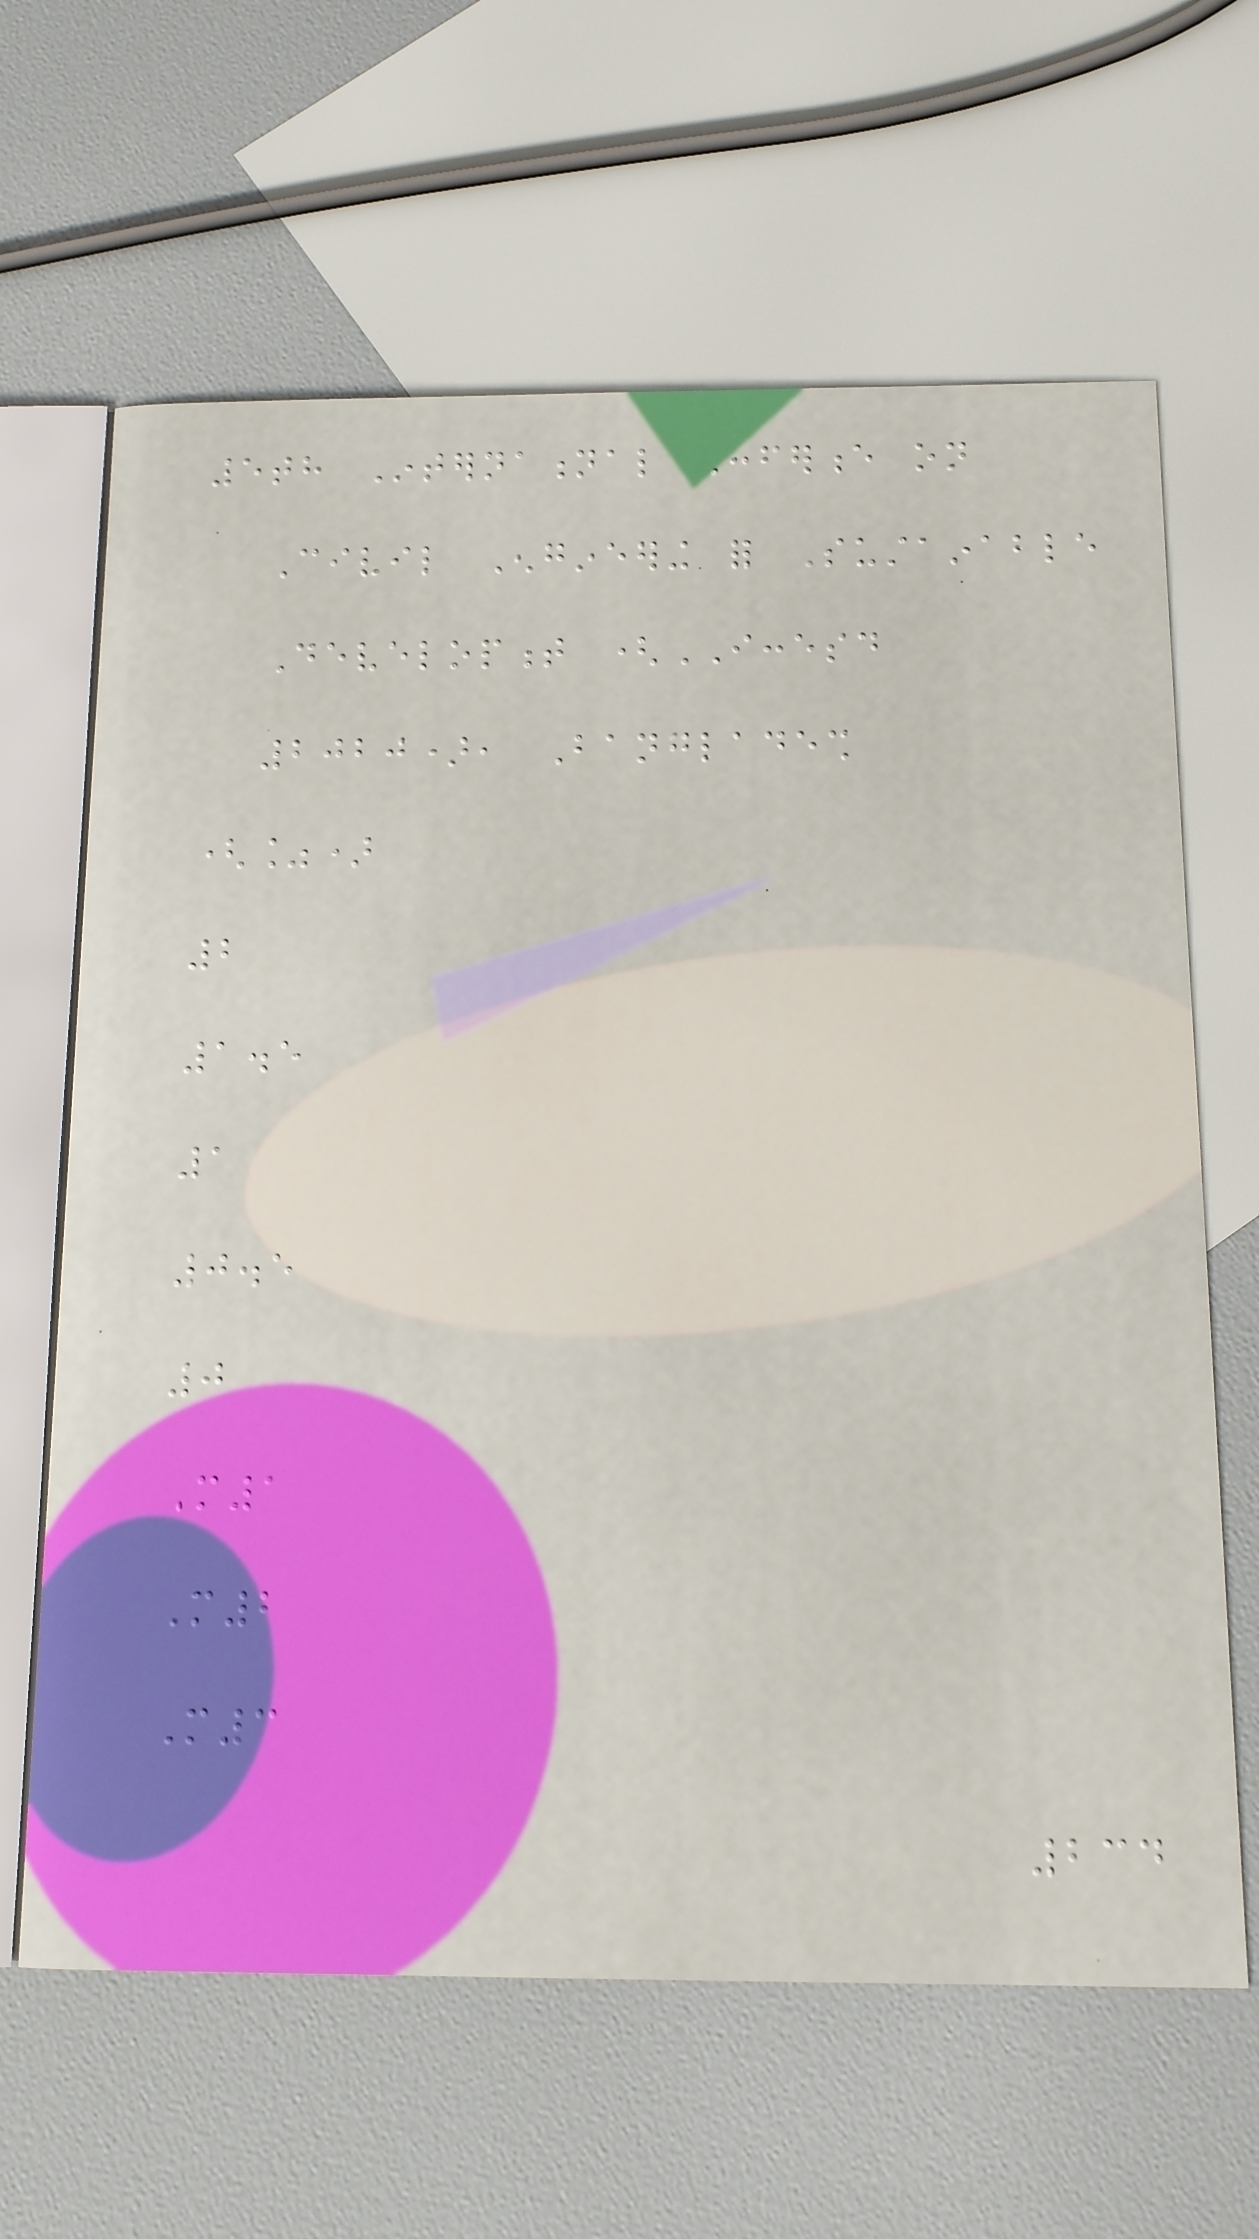5th International Conference on
Civil Engineering for Sustainable
Development (ICCESD
2020), Bangladesh
(%)
2
1.5
1
0.5
0
M1
M2
M3
234
